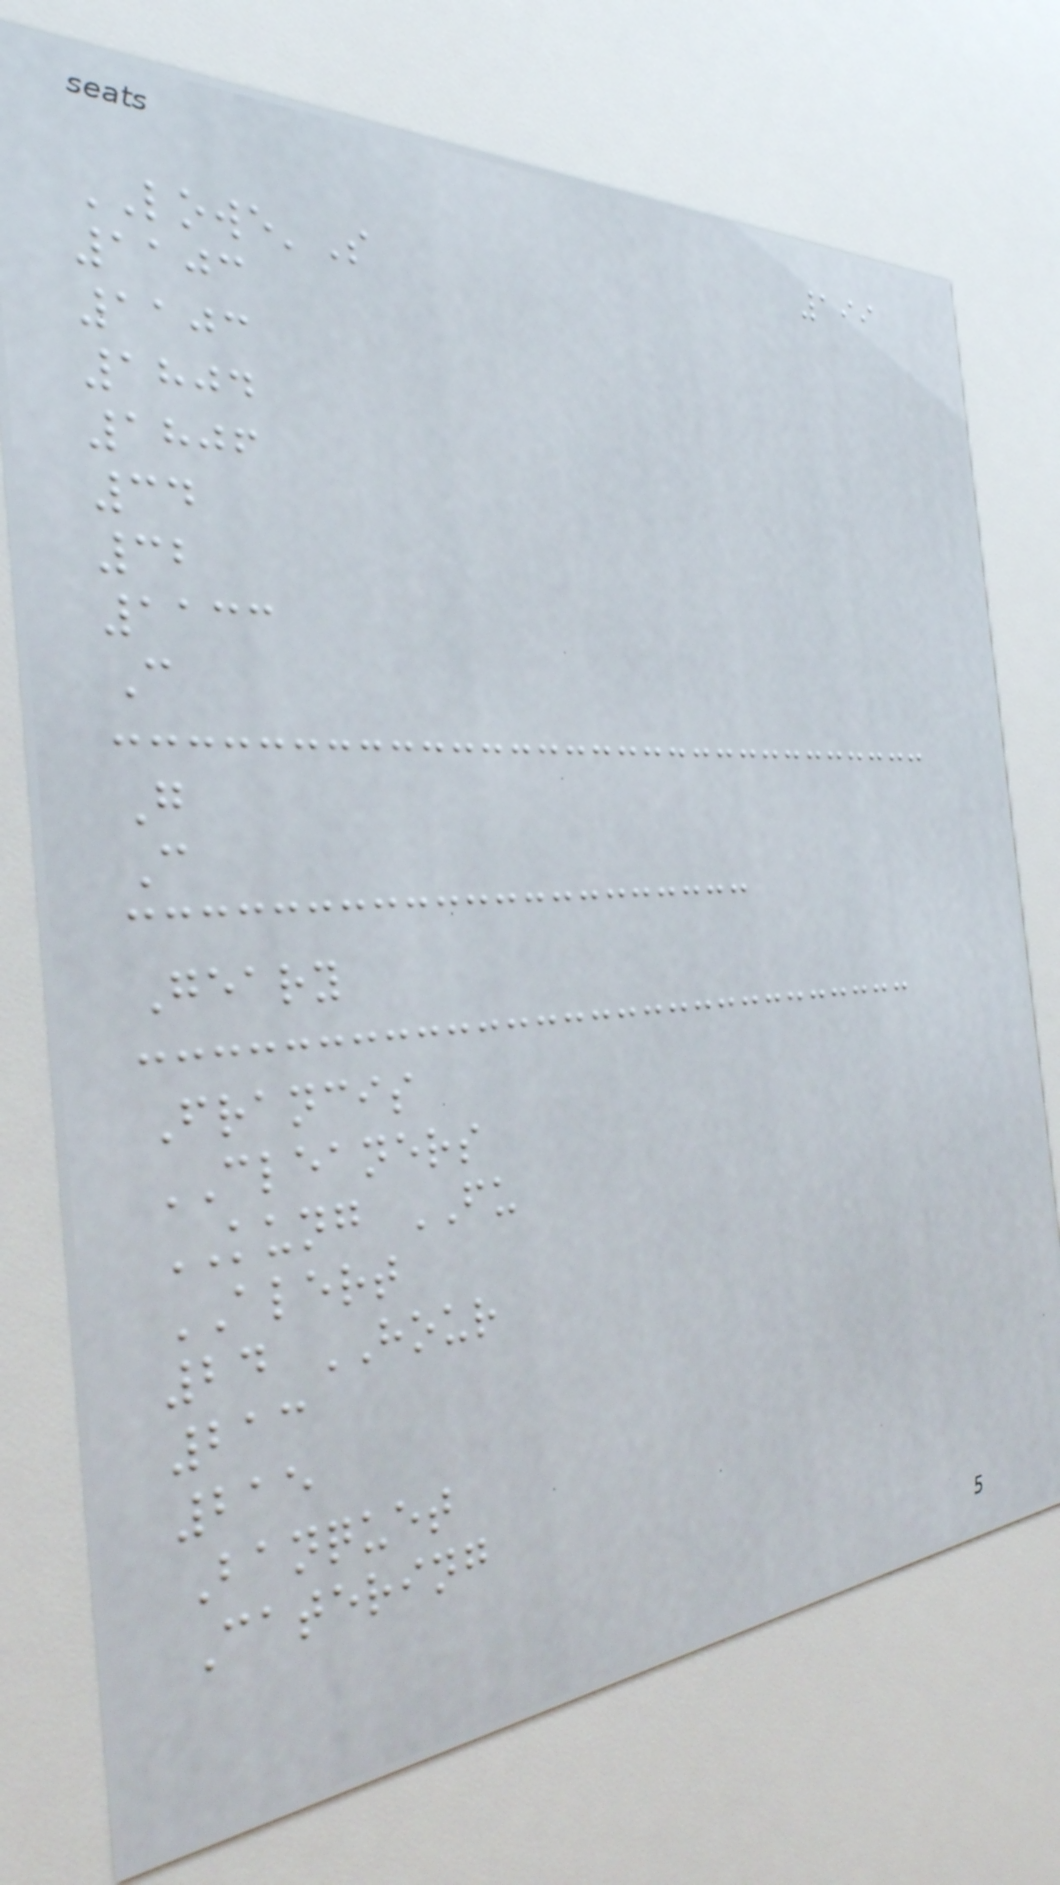199
LOWE'S
1103
1103
1804
1806
34
32
1133
C
G
C
Geary
Francis
CLEANERS
KUNG FU
ALERT
24 HOUR
213
215
Banquet
Catering
